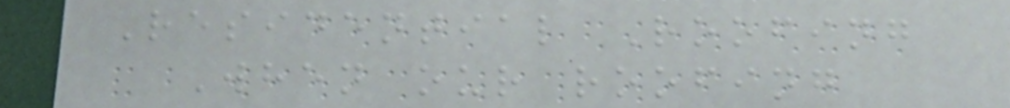Residential Roofing
When our roofing
